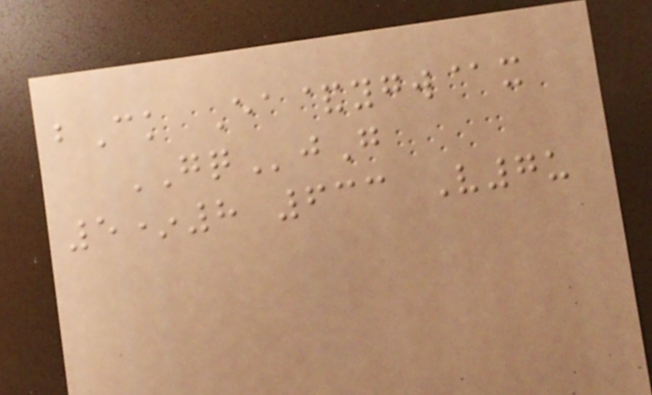bCk Ea&ygw@x
GQjG
5*8 633 V7u
